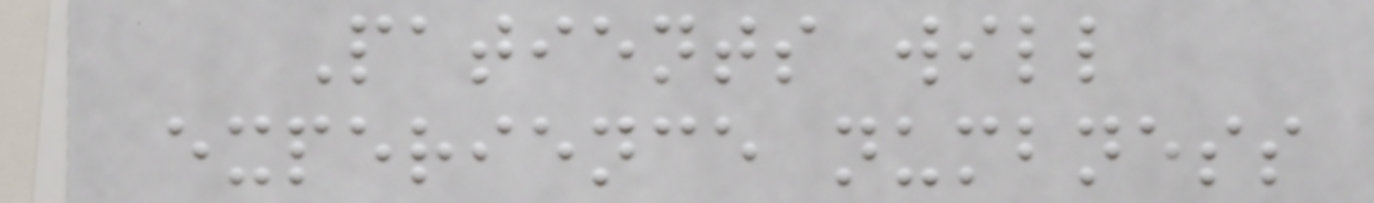Patients will
experience numbness
